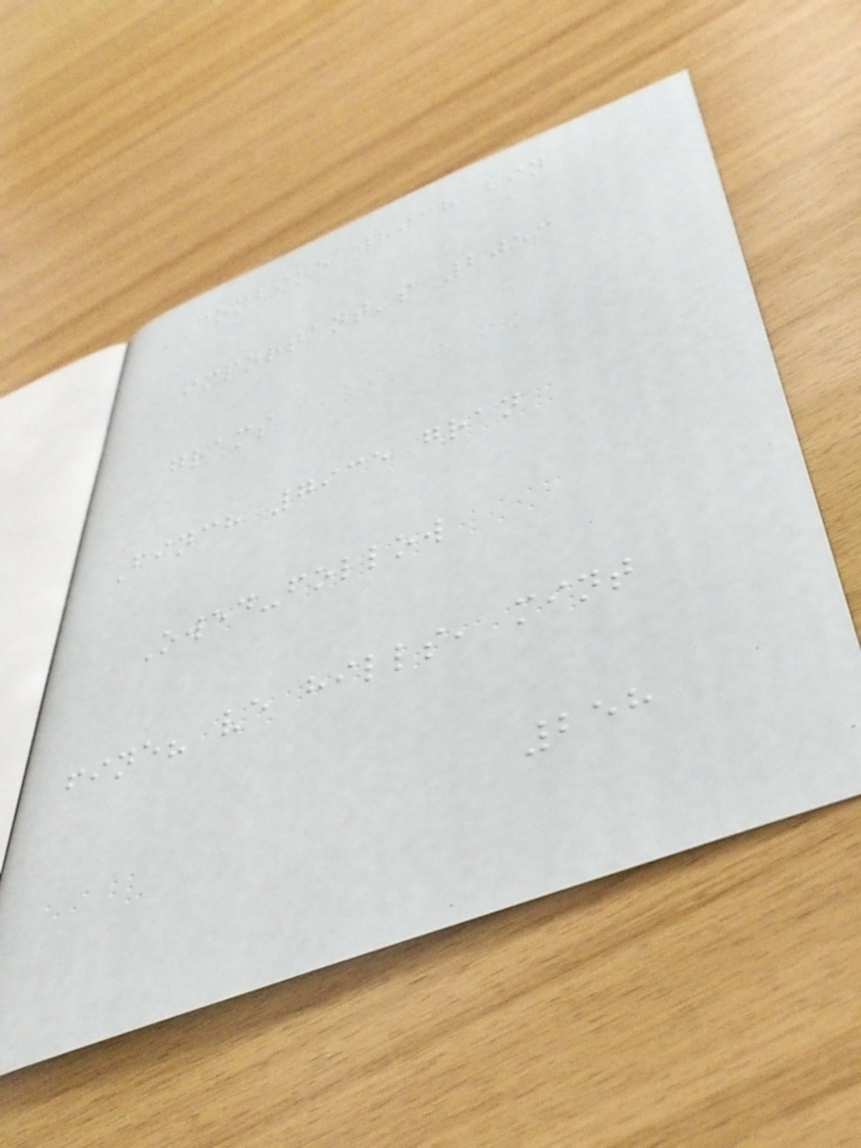COMBINE which bin
important's 2053
grams
Finch 7935 gran
Owed-follow
fine? ve hills, mint
258
